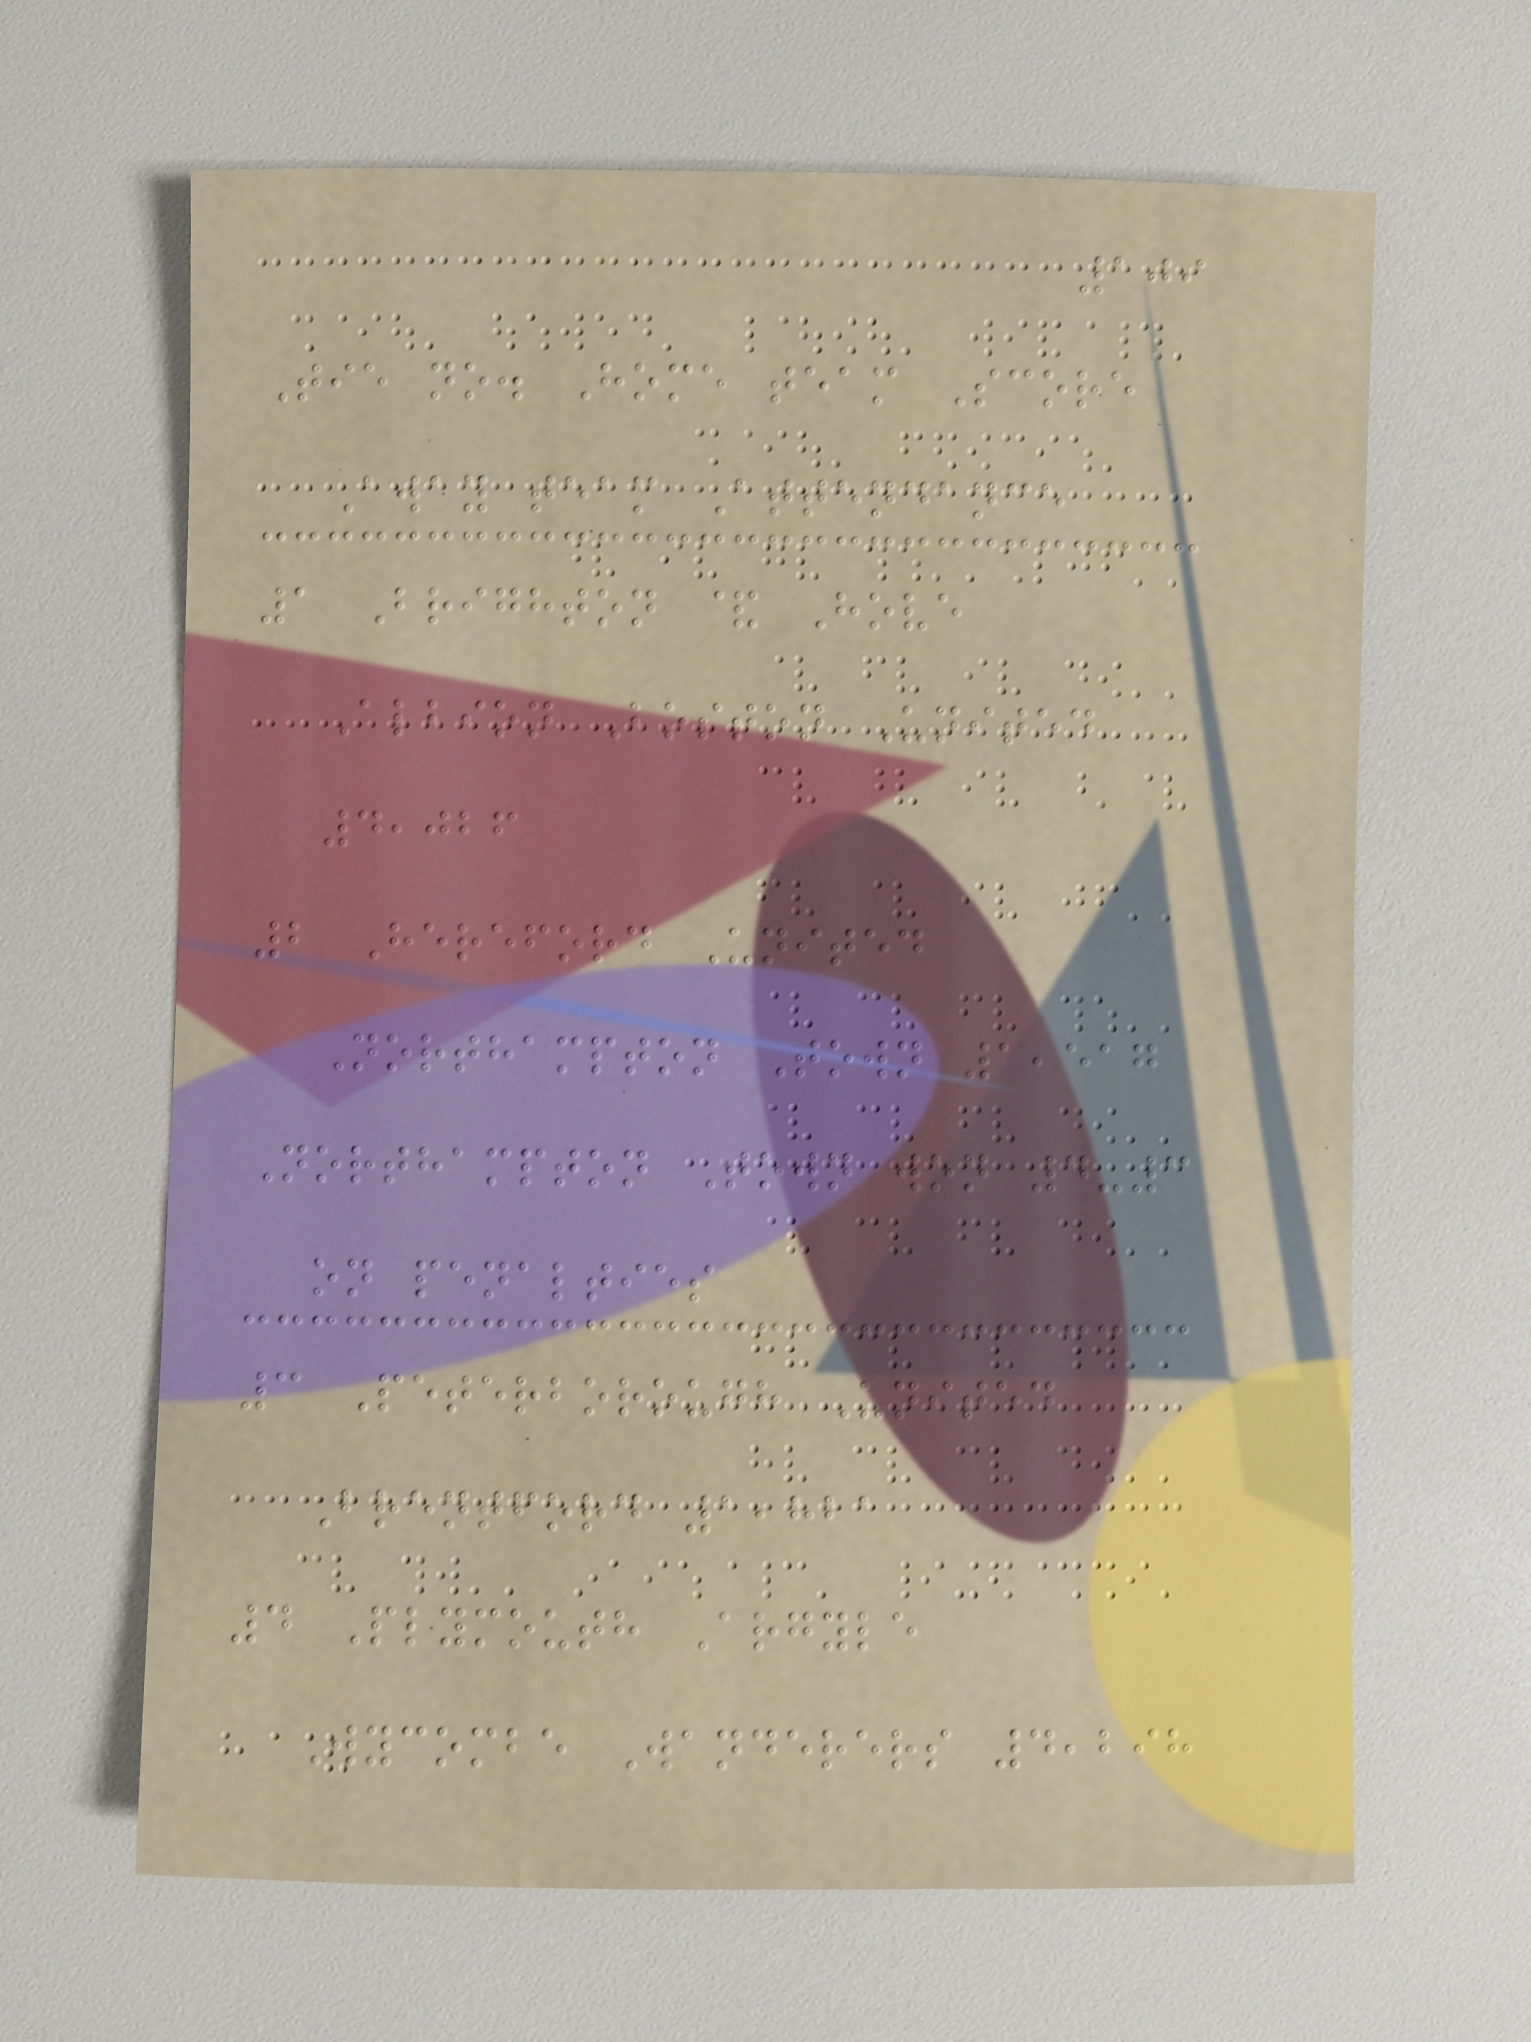109
Tie no. Home team Score
Away team Attendance
1 Brighton & Hove
Albion Boston United
4,026
2 Hereford United
Northampton Town 1,517
Northampton Town won 4-3
on penalties
3 Peterborough United
Brentford 1,821
4 Plymouth Argyle
Wycombe Wanderers 4,298
